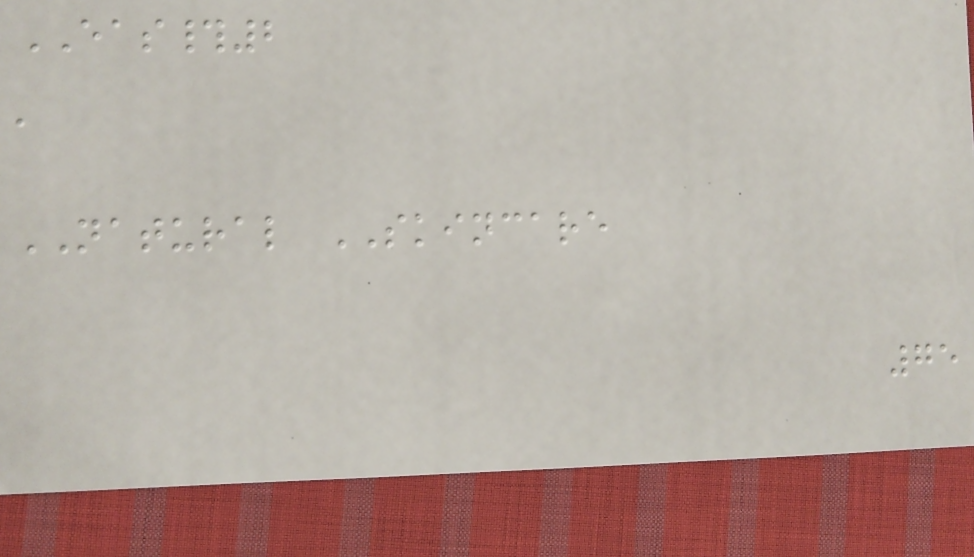EAS#2
a
NATURAL SKINCARE
75
